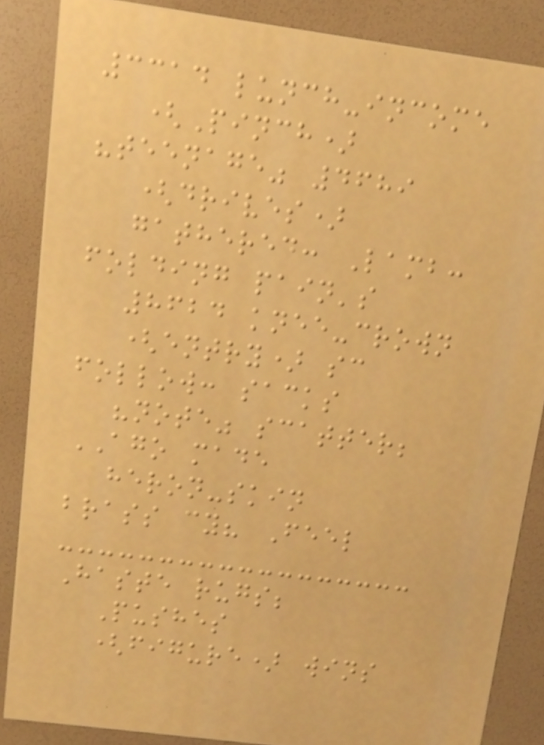3314 lunch-income
(Pinch)
"teenage" 4689
(drives)
gathered: Lamb:
folding pain's
8624 knee-crown
(entry) sc
follow: sacks
"note" scatter;
AGO made
heron-skin
brass cy? Feel
Haste rugs;
Pushes
(figure) wins
